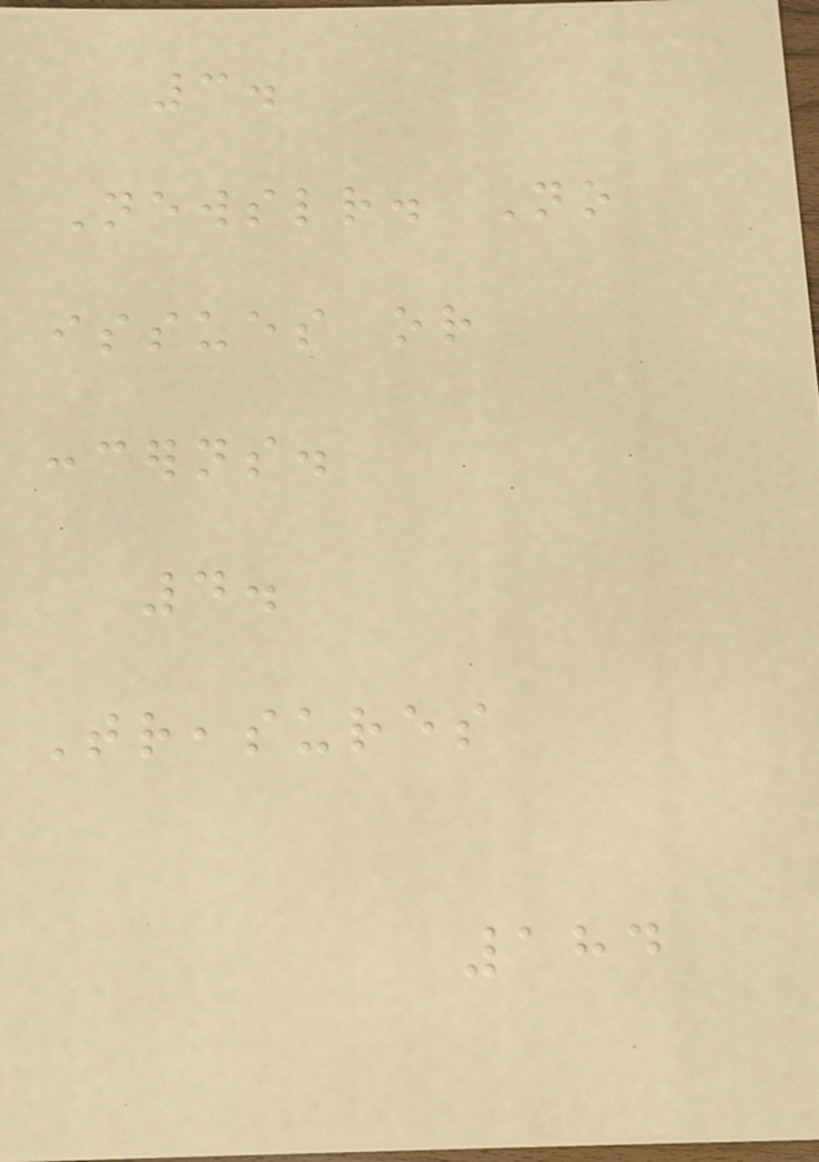3.
Newsletter. No
issues or
concerns.
4.
Treasures
184
